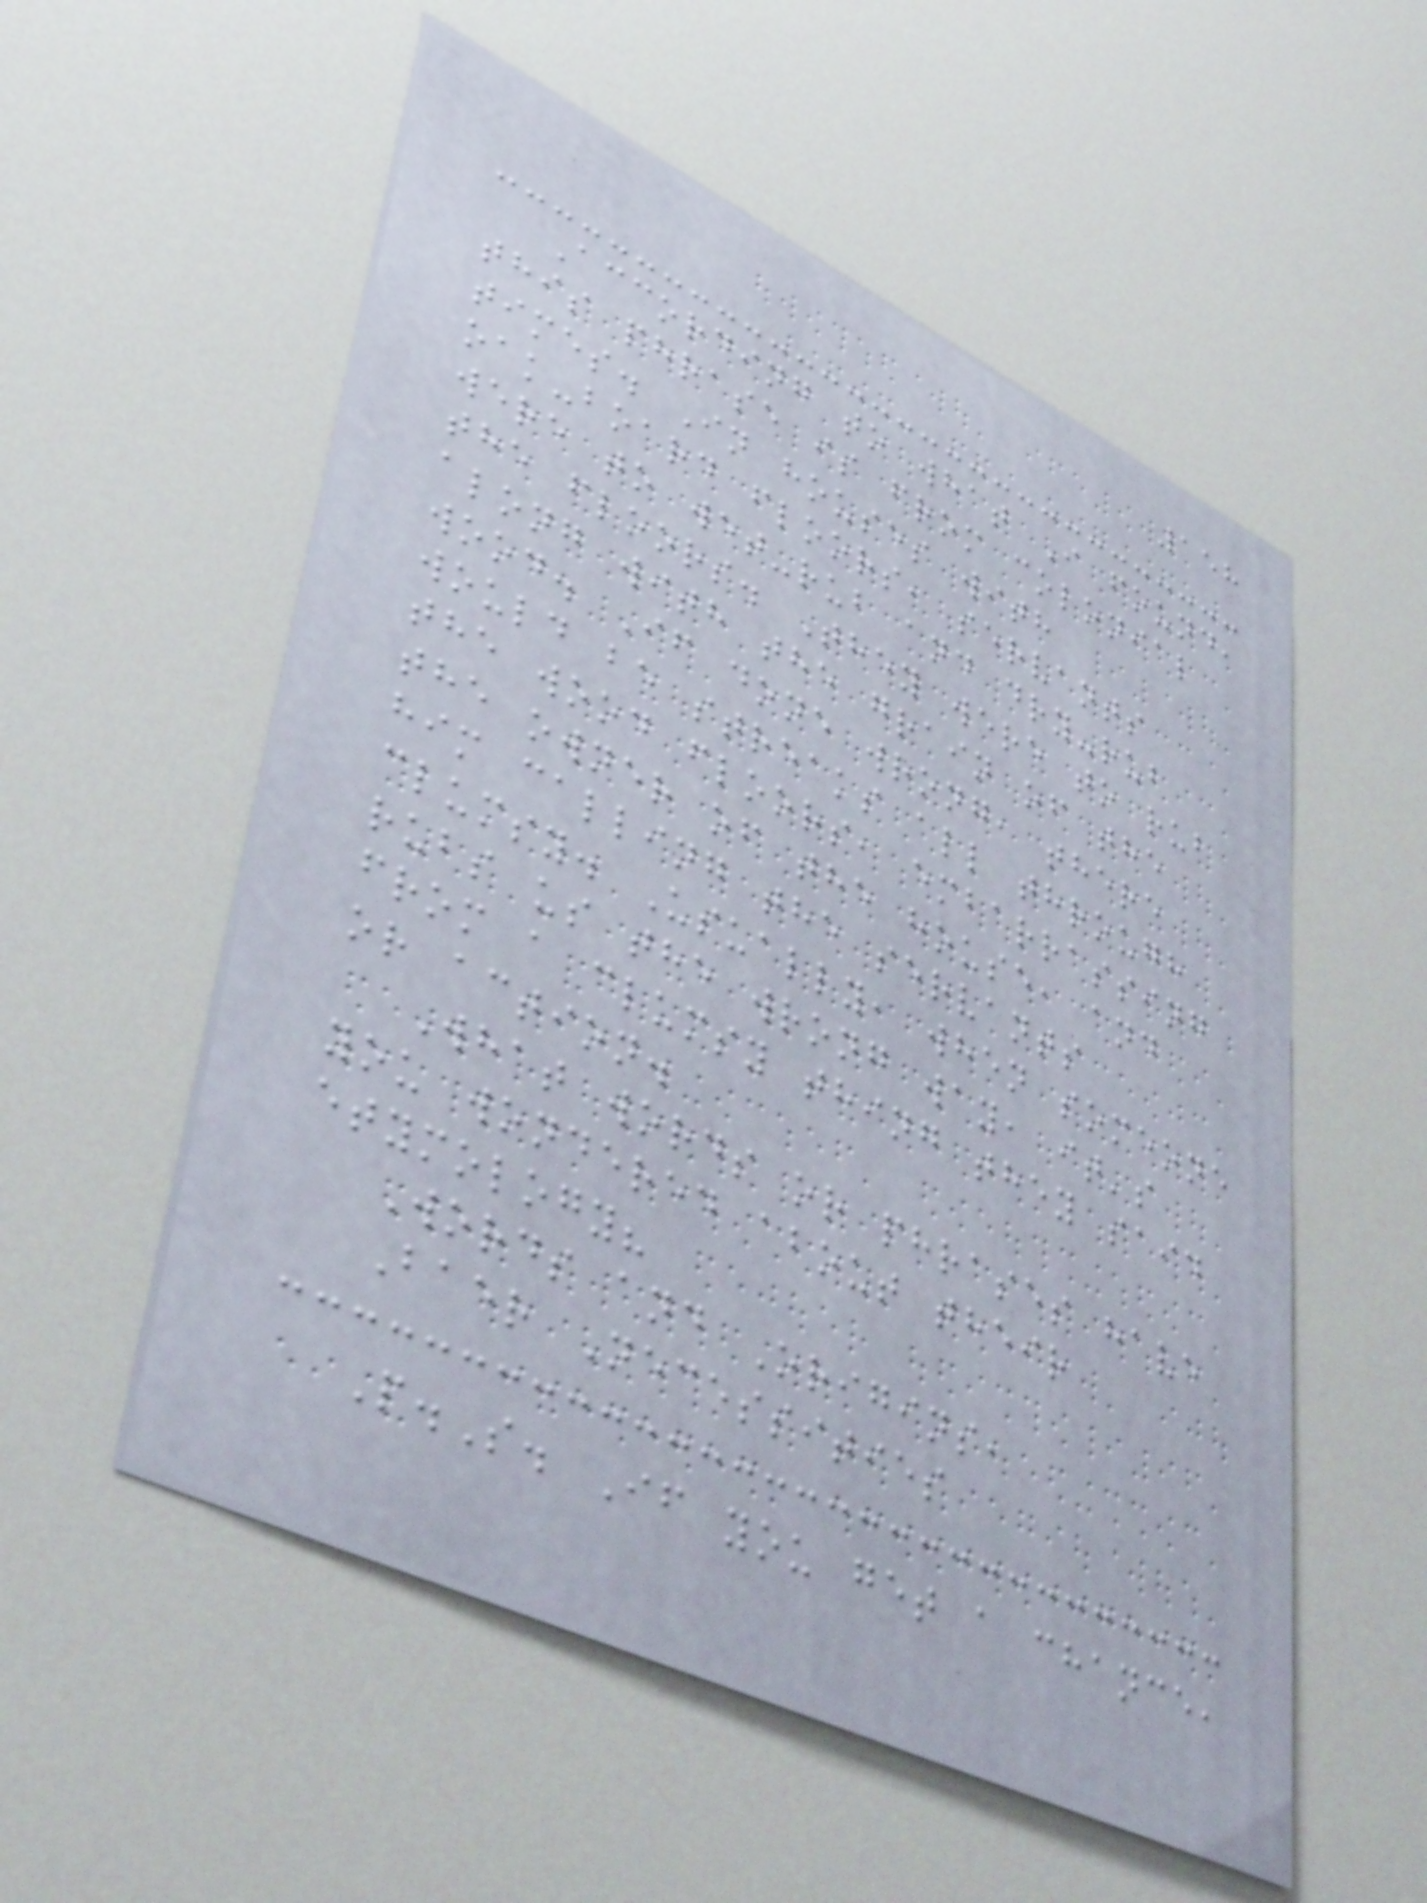158
According to what I found,
this phrase is from colonial
times. In houses with
oak-board floors, servants
were to wet-rub and dry-rub
the floors. They were to rub
along with the grain of the
wood. If done wrong, there
would be streaks all through
the wood floors, embarrassing
the owner of the house, and
him calling the servants
clumsy. Usually, when someone
rubs us the wrong way, it's
from a clumsy thing they said
or action.
What words or phrases have
you wondered about their
etymology?
Words and Origins,
Baer Necessities
P.S. If you get a chance,
